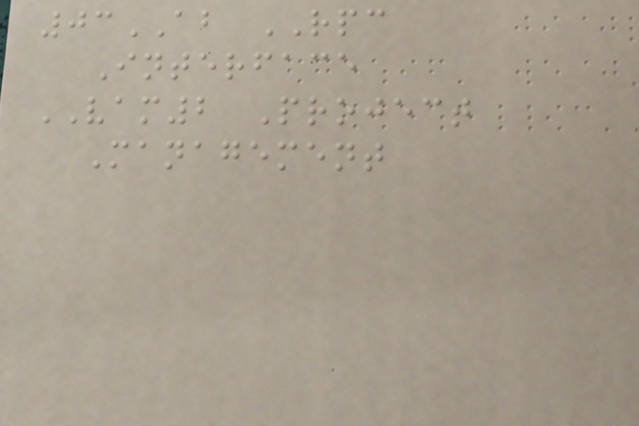03AB RPC
Interface
VAM2 Project
Management
